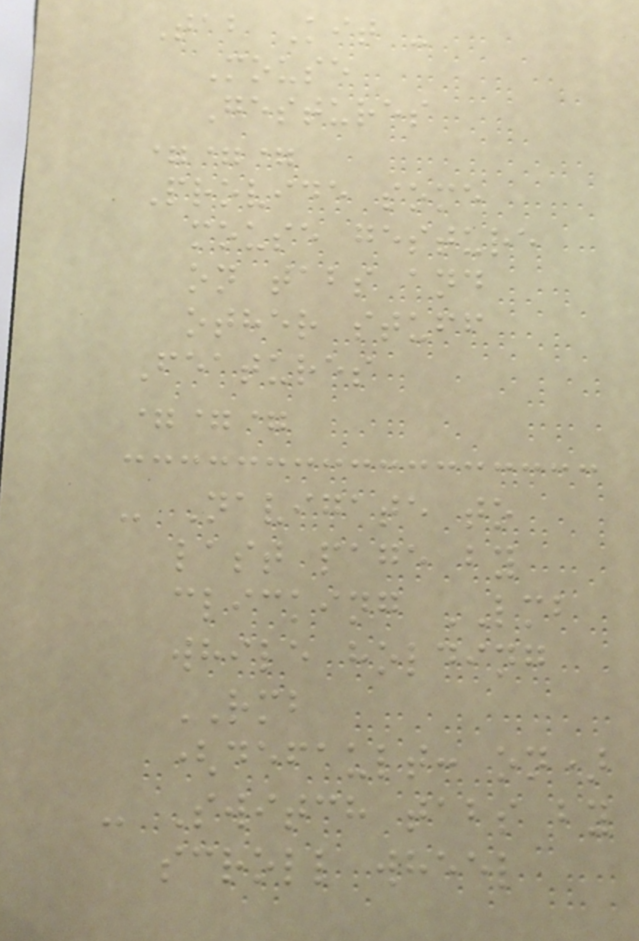Tab Kit -
Mouse
Gestures
===
Provide some
mouse gesture
on tabs and
other stuff
Features
===
- Navigate to
last page by
clicking LMB
while holding
RMB
(default: on)
- Switch tabs by
scroll wheel
